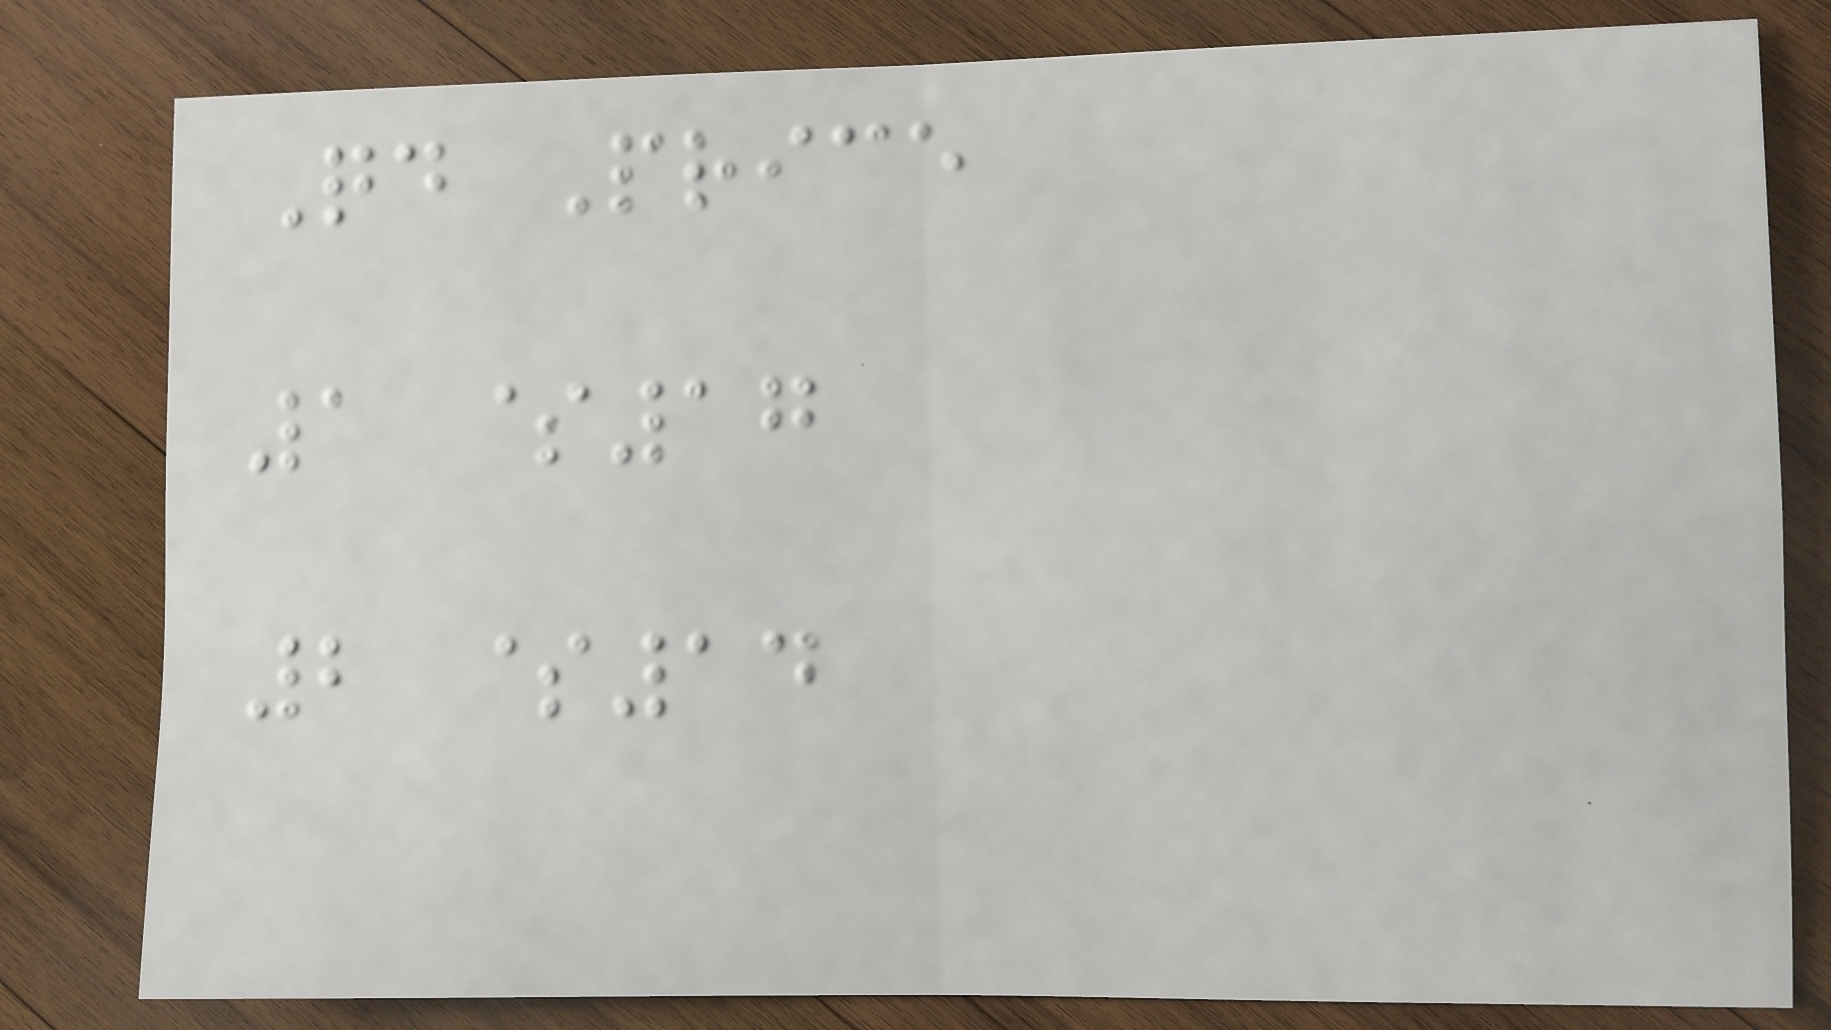Qd Price
1 $17
2 $14
